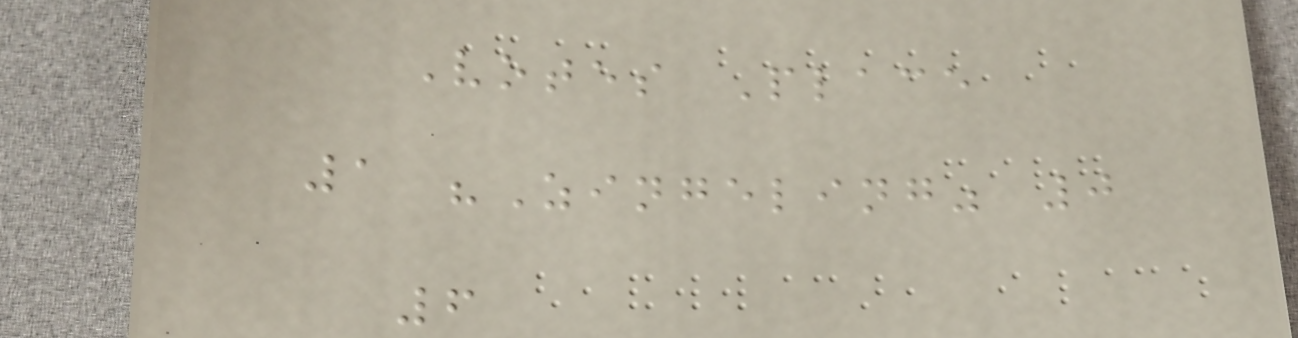Votes Place
1 "Zingeling" 0
6
